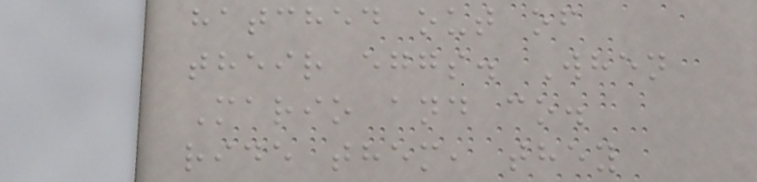hatched out of
their eggs. When
Mario and co.
ride them, they
